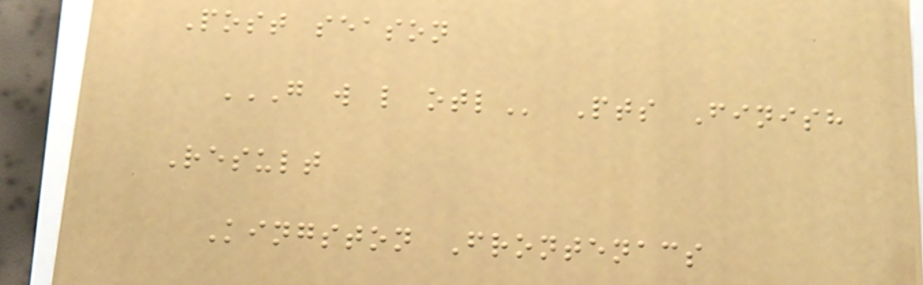Post season
G W L OTL Pts Finish
Result
Kingston Frontenacs
